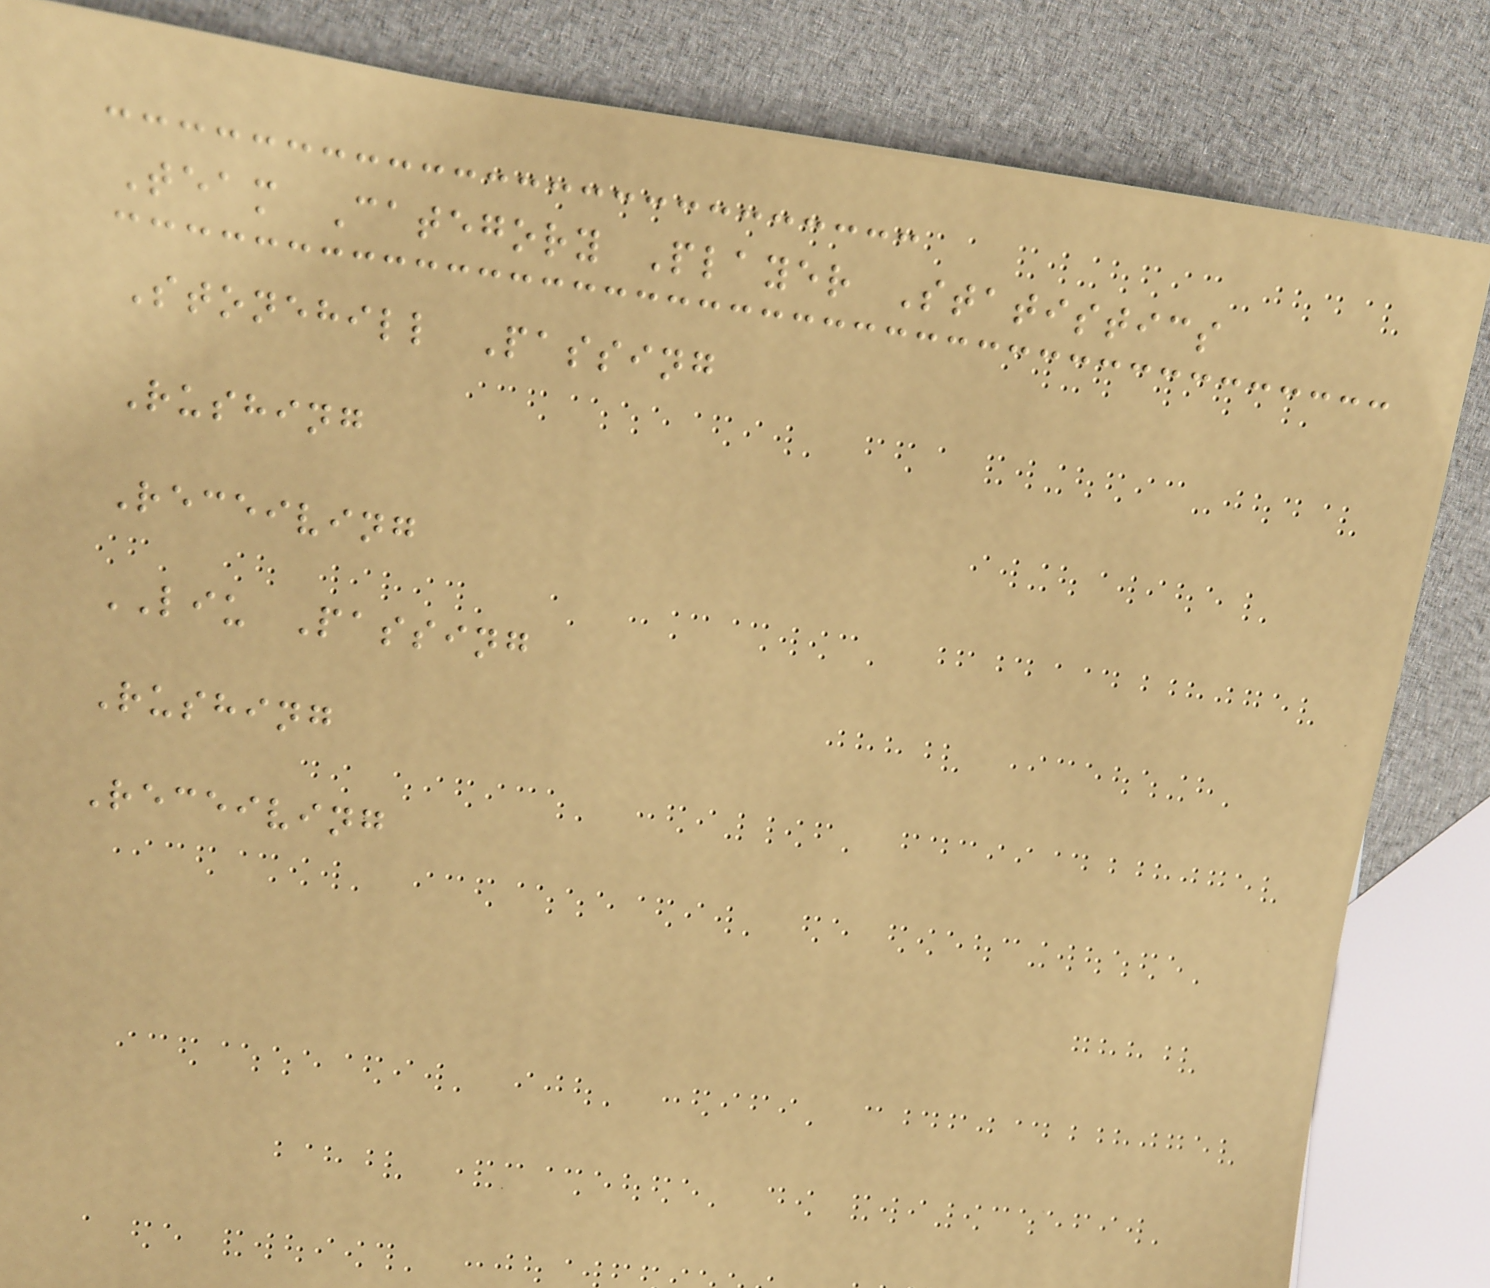Team Category Player Statistics
Stonehill Passing
Rushing
Receiving
LIU Passing
Rushing
Receiving
